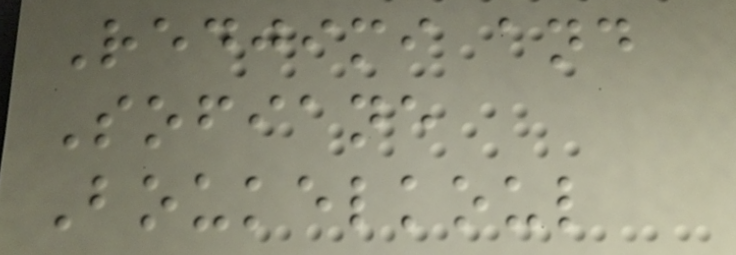Redjimi and
Sofiane
Boukelkoul
